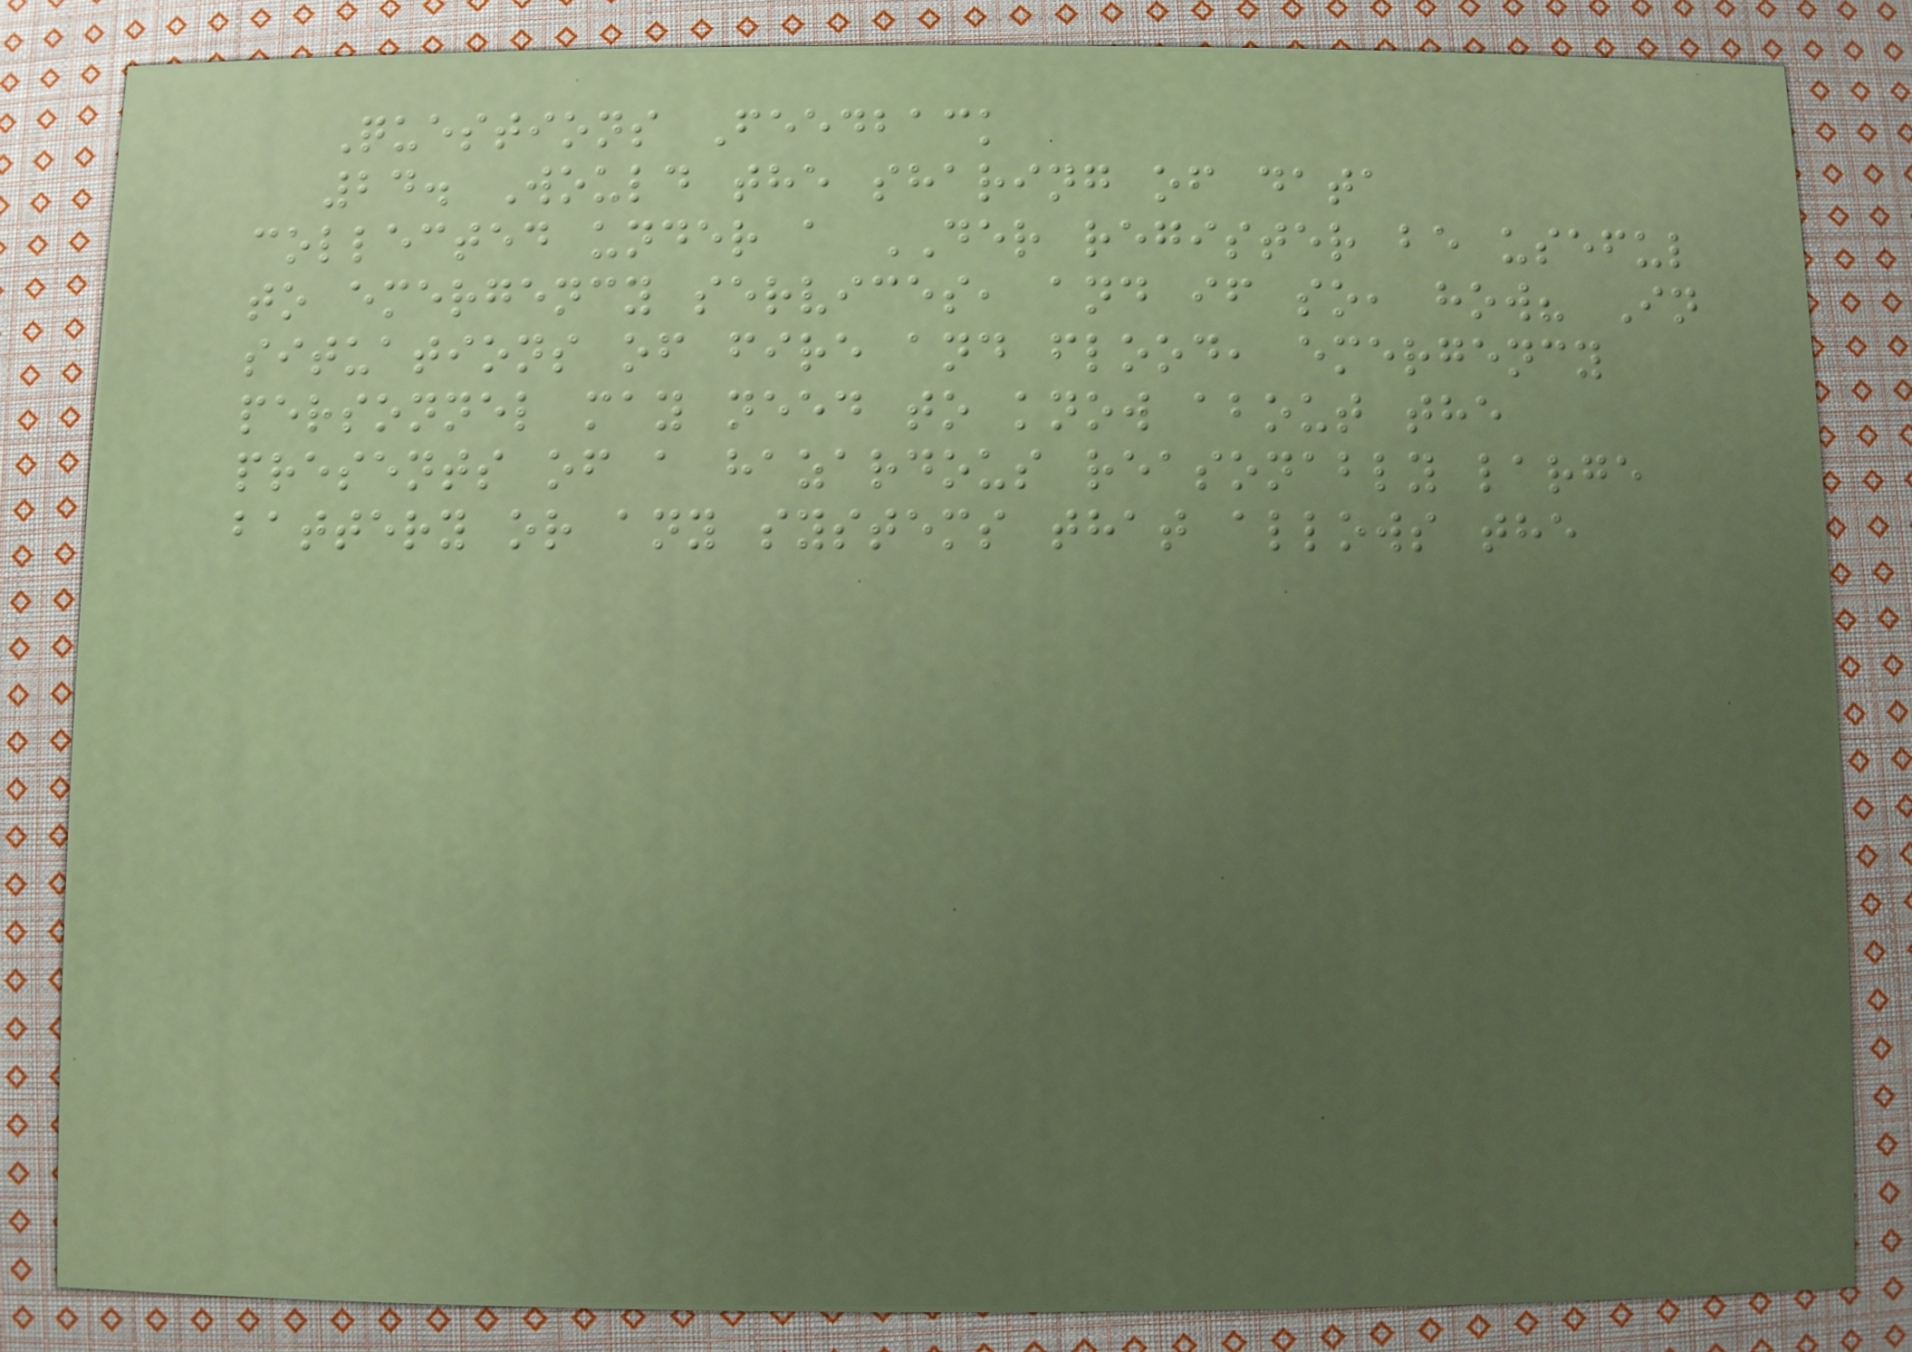Questions Feedback
24. Would the sharing of data
collected under a DER register be useful
to emergency services, and if so, how? In
situations of fire and flood, emergency
personnel may need to know about the
presents of a hazardous reasonably large
battery or any systems that allows the
